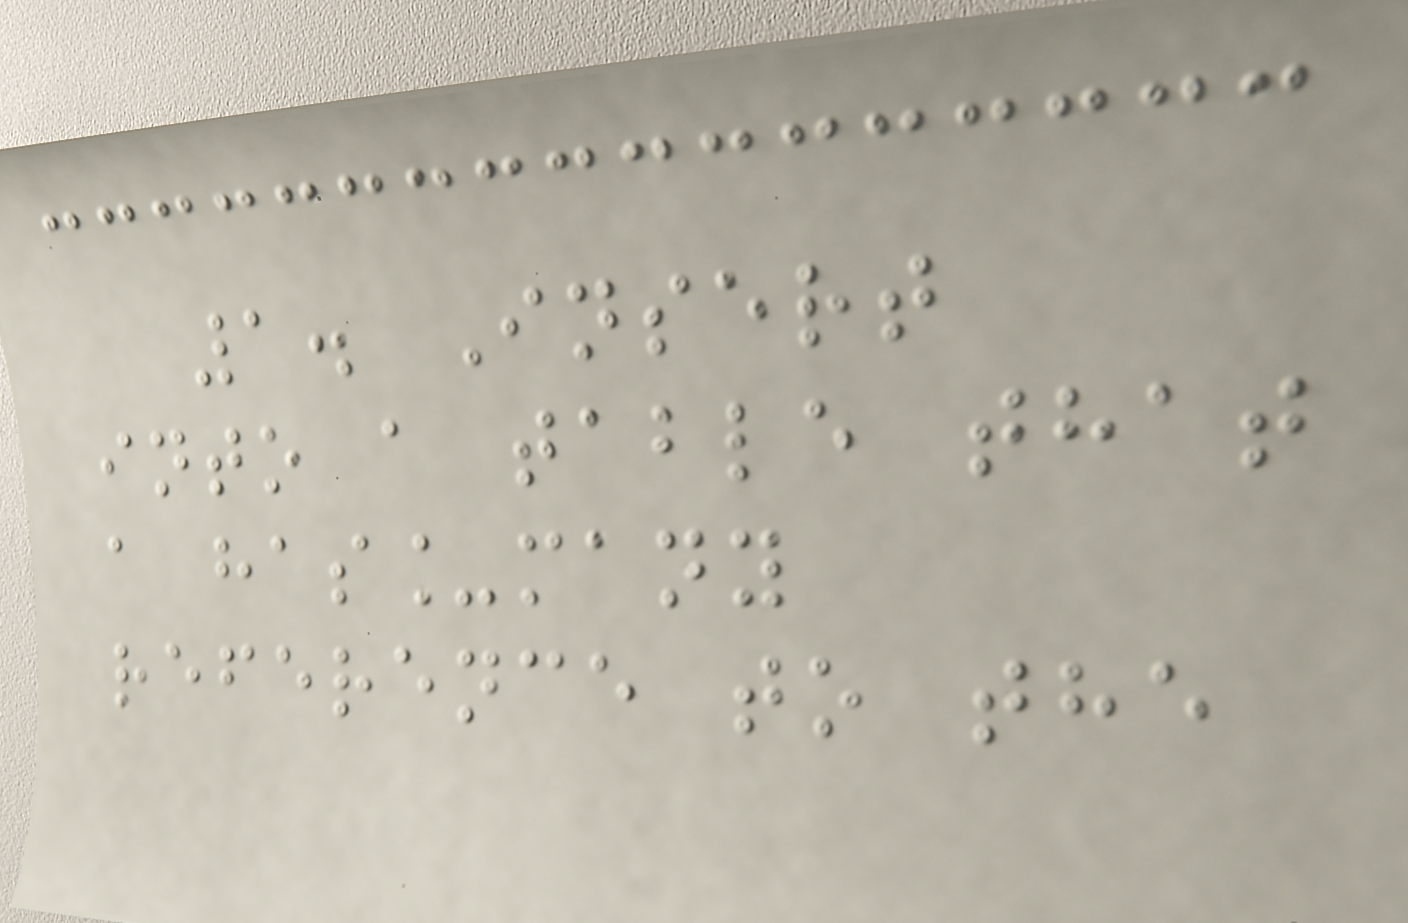1. Insert
into a table that
a has_many
reference to the
